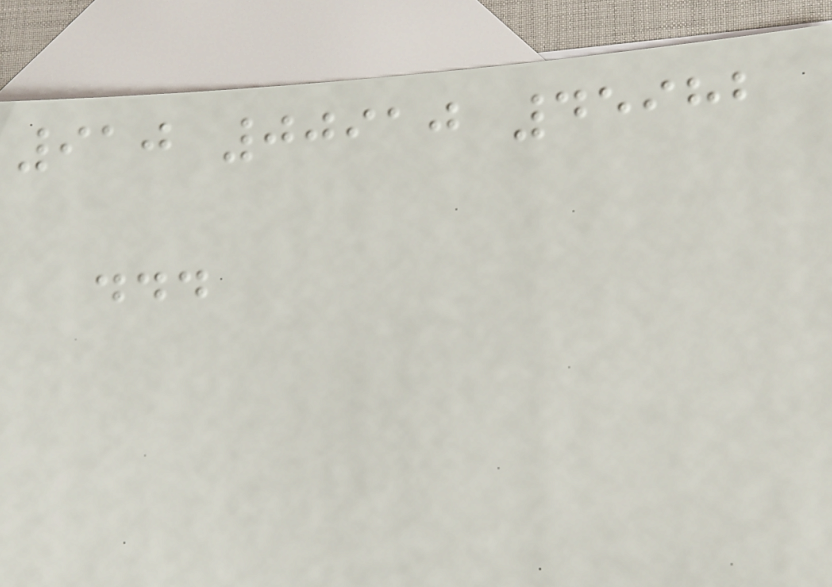910 00910 45982
...
